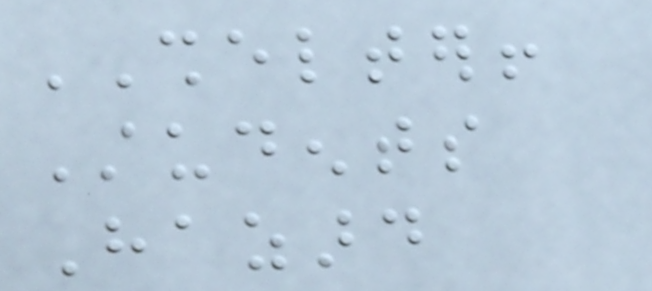SHELTER!
Students
Hazard
